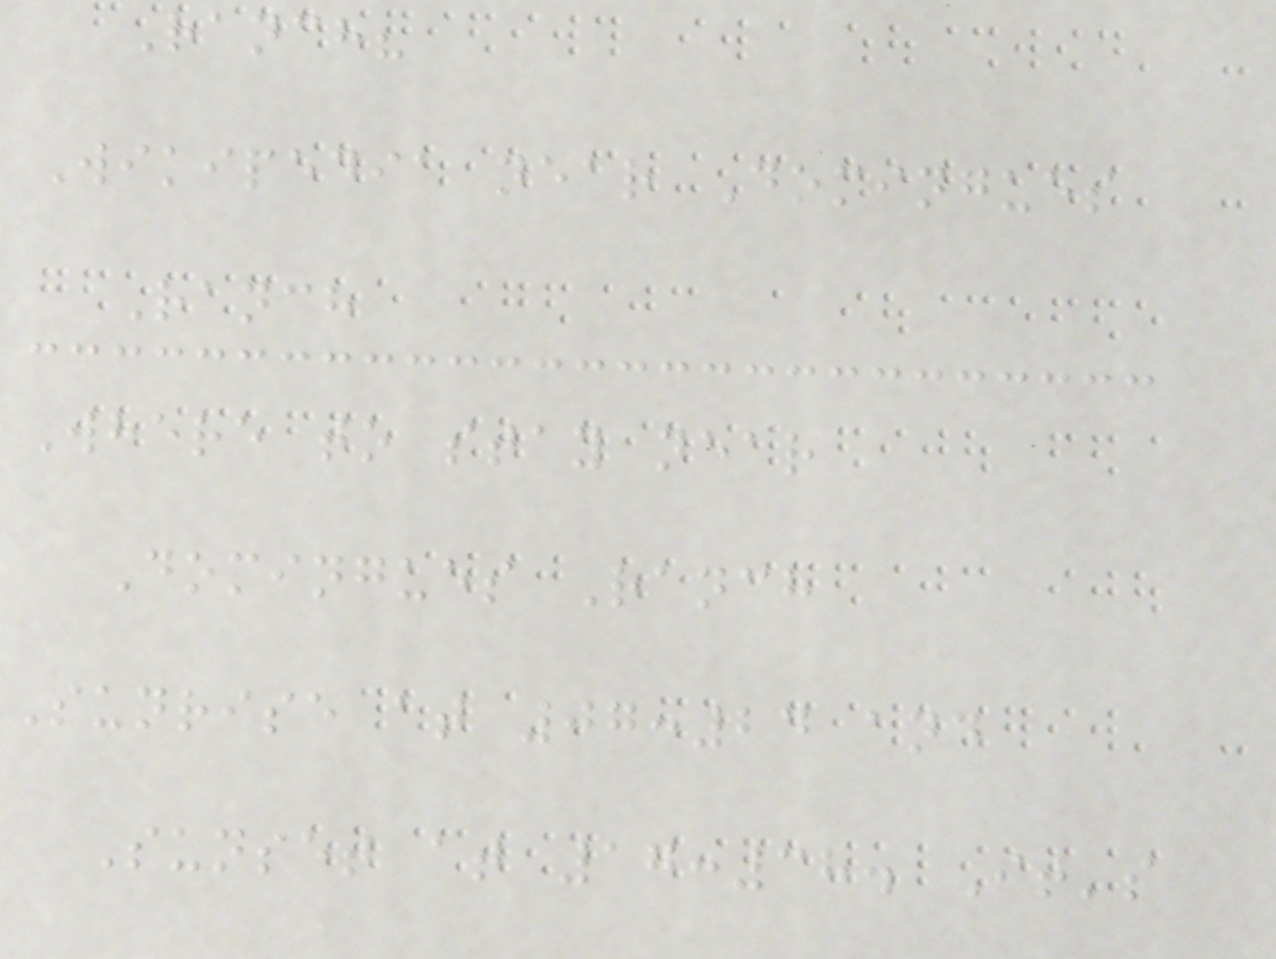Ranch?
Wikipedia near Domingues
Ranch
Where to stay near
Domingues Ranch
Sunrise at 07:24 and
Sunset at 17:38. It's
